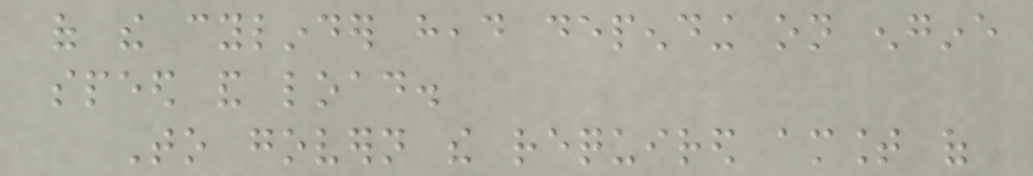of the cylinder head depending on engine
speed and load.
To govern the required amount of
